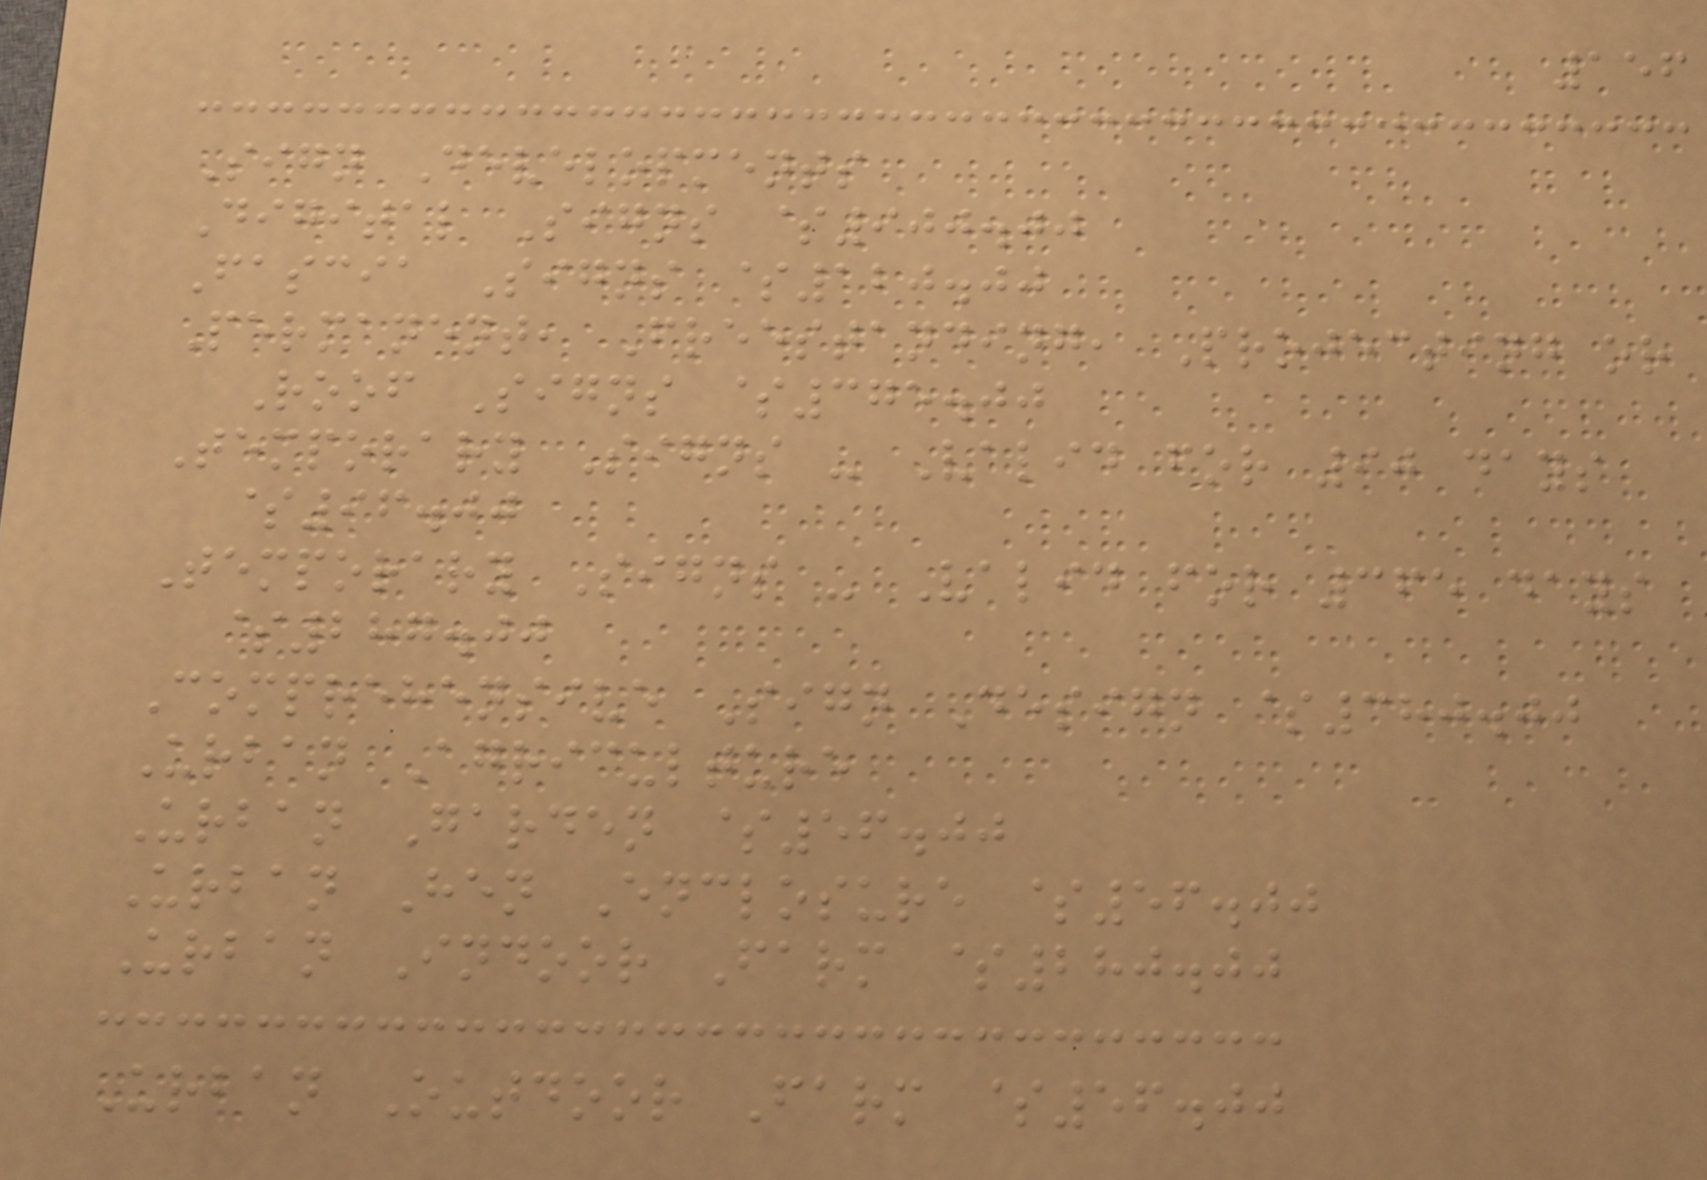156
Sign Developments
Digital Signs $900.00
Fascia Signs $120.00
Permanent, Freestanding, Projecting or
Roof Signs $375.00
Temporary Signs - Valid for 90 days
$96.00
Temporary Signs - Valid for 365 days
$287.00
Comprehensive Sign Design $380.00
Urban Agriculture
Urban Garden $56.00
Urban Hen Enclosure $56.00
Urban Indoor Farm $280.00
Urban Outdoor Farm $56.00
